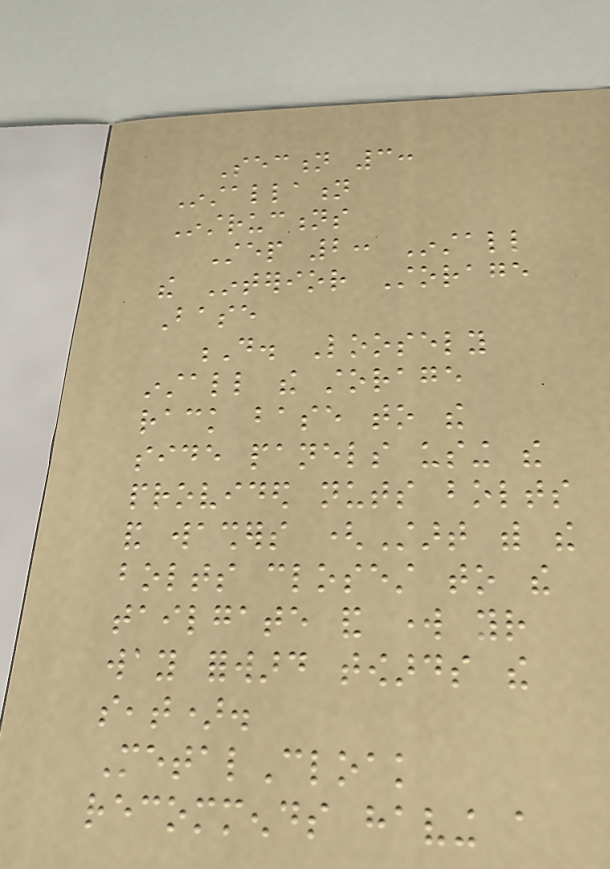Section 3:
Installation
Instructions
Step 2: Install
the Interior Storage
Base
D. Loosely
install the storage
rack base to the
side panels using the
provided nuts bolts
and washers (Start with the
bolts closest to the
tailgate and work your
way forward towards the
seat).
MetalCloak
recommends having a
